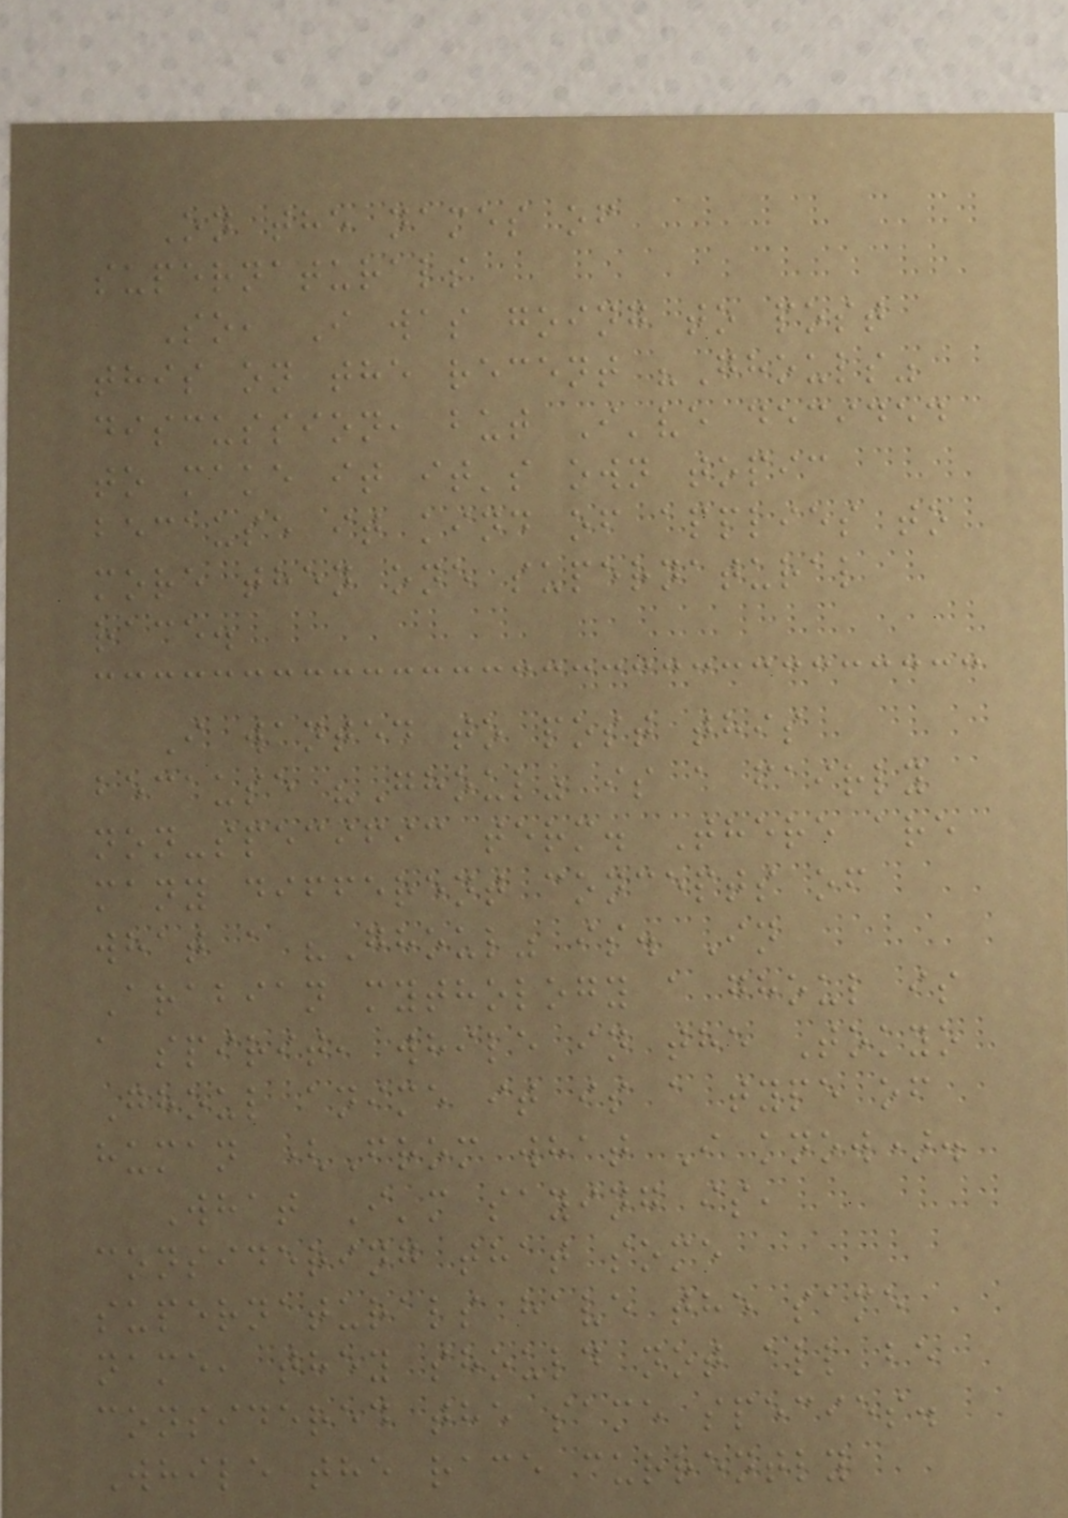On the names of
supernaturals
So, I was going to post
this on the recent "Ghouls"
discussion, but I've decided
to make it it's own topic
because it kind of applies to
more then one supernatural
race.
I wanted to post this
because "Ghoul" is a fairly
non-specific term. There are
many different concepts of
what a "Ghoul" is. In
Arabian mythology a ghoul is
a spirit, while in the Tokyo
Ghoul anime it is a type of
human (From what I know).
What I'm saying is,
considering that some
supernaturals have the same
name, they should not all be
considered the same species.
While the race currently
